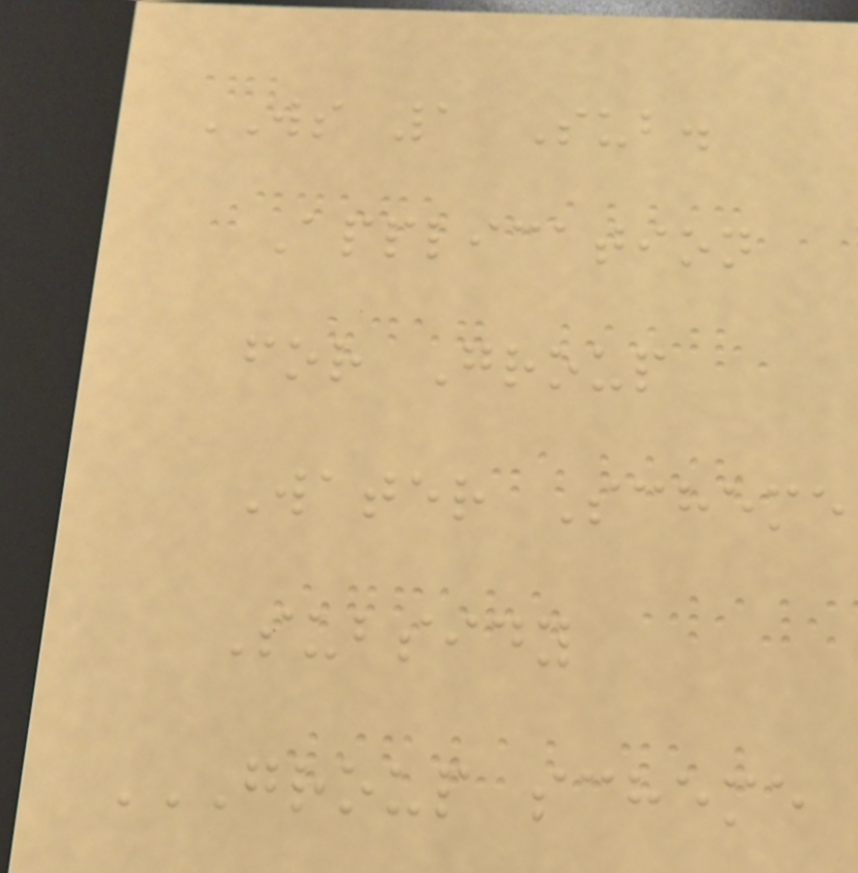WS 1 Sub.
Application
for Group
Water Scheme
Subsidy
GROUP SCHEME
